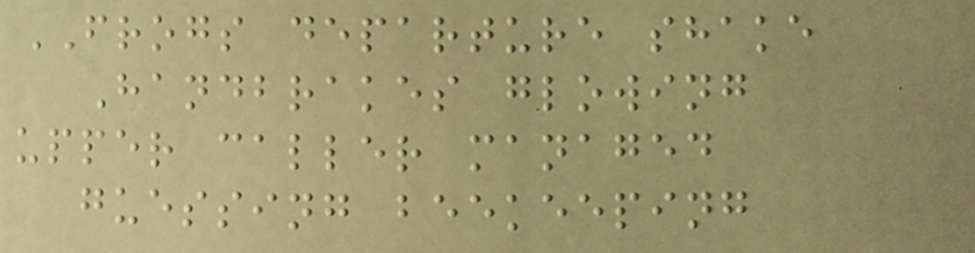FROGS departure shake
Handbrakes glowing
upper caller managed
guessing beekeeping
